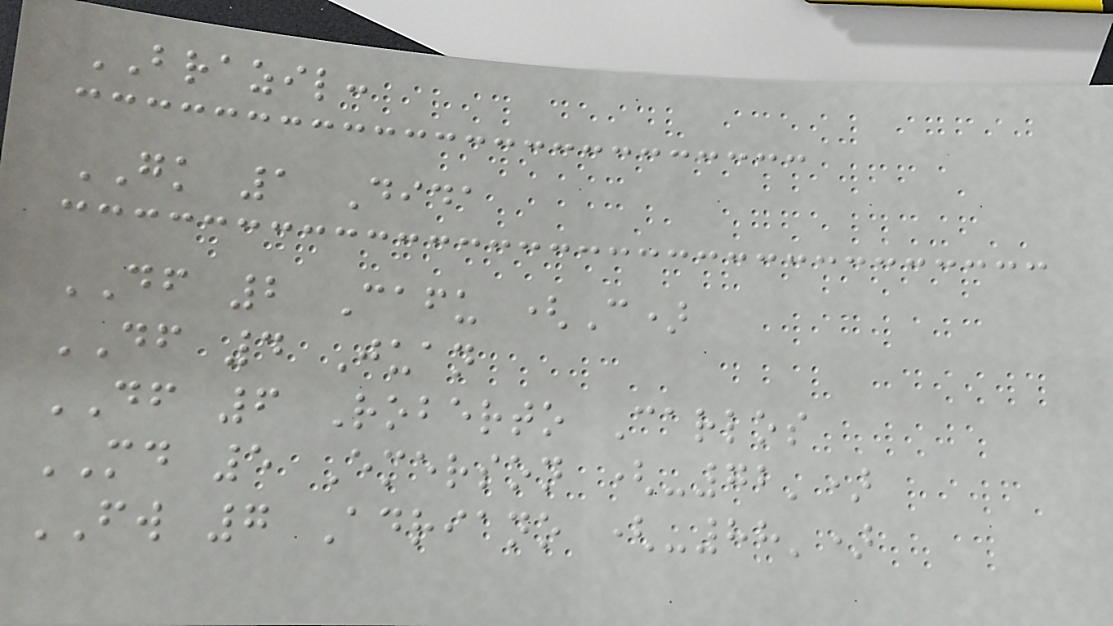BRAZIL:
GK 1 Dida
DF 2 Cafu (C)
DF 4 Juan
DF 6 Roberto Carlos
MD 5 Emerson (-72')
FW 7 Adriano (-88')
